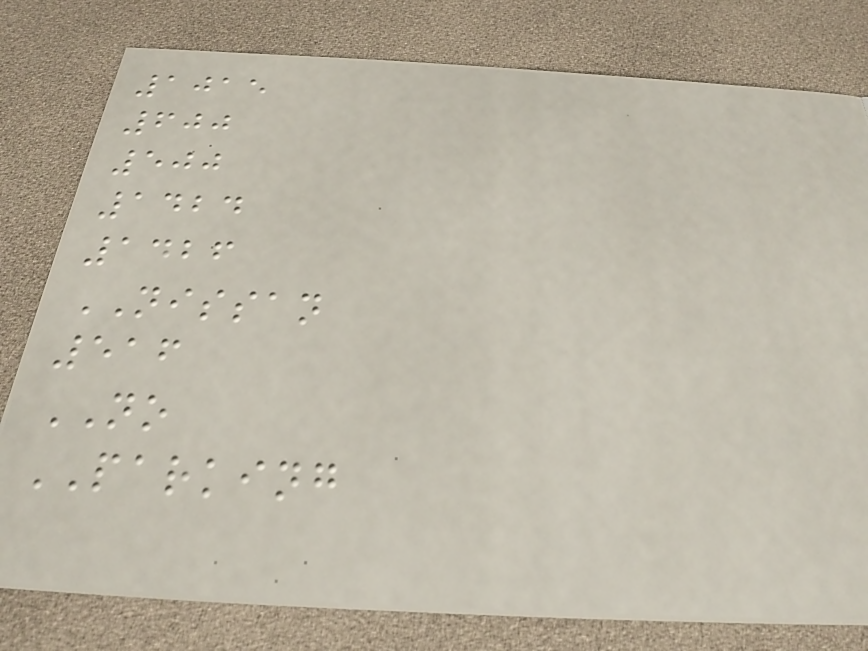1015
600
500
1424
1426
NISSAN
516
NO
PARKING
